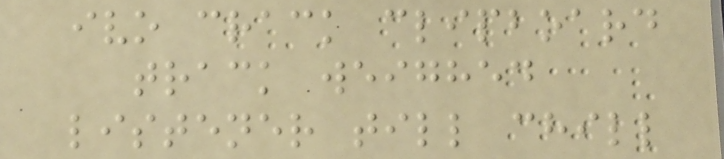ivo crack clipboard
track weighed
listener till chill
